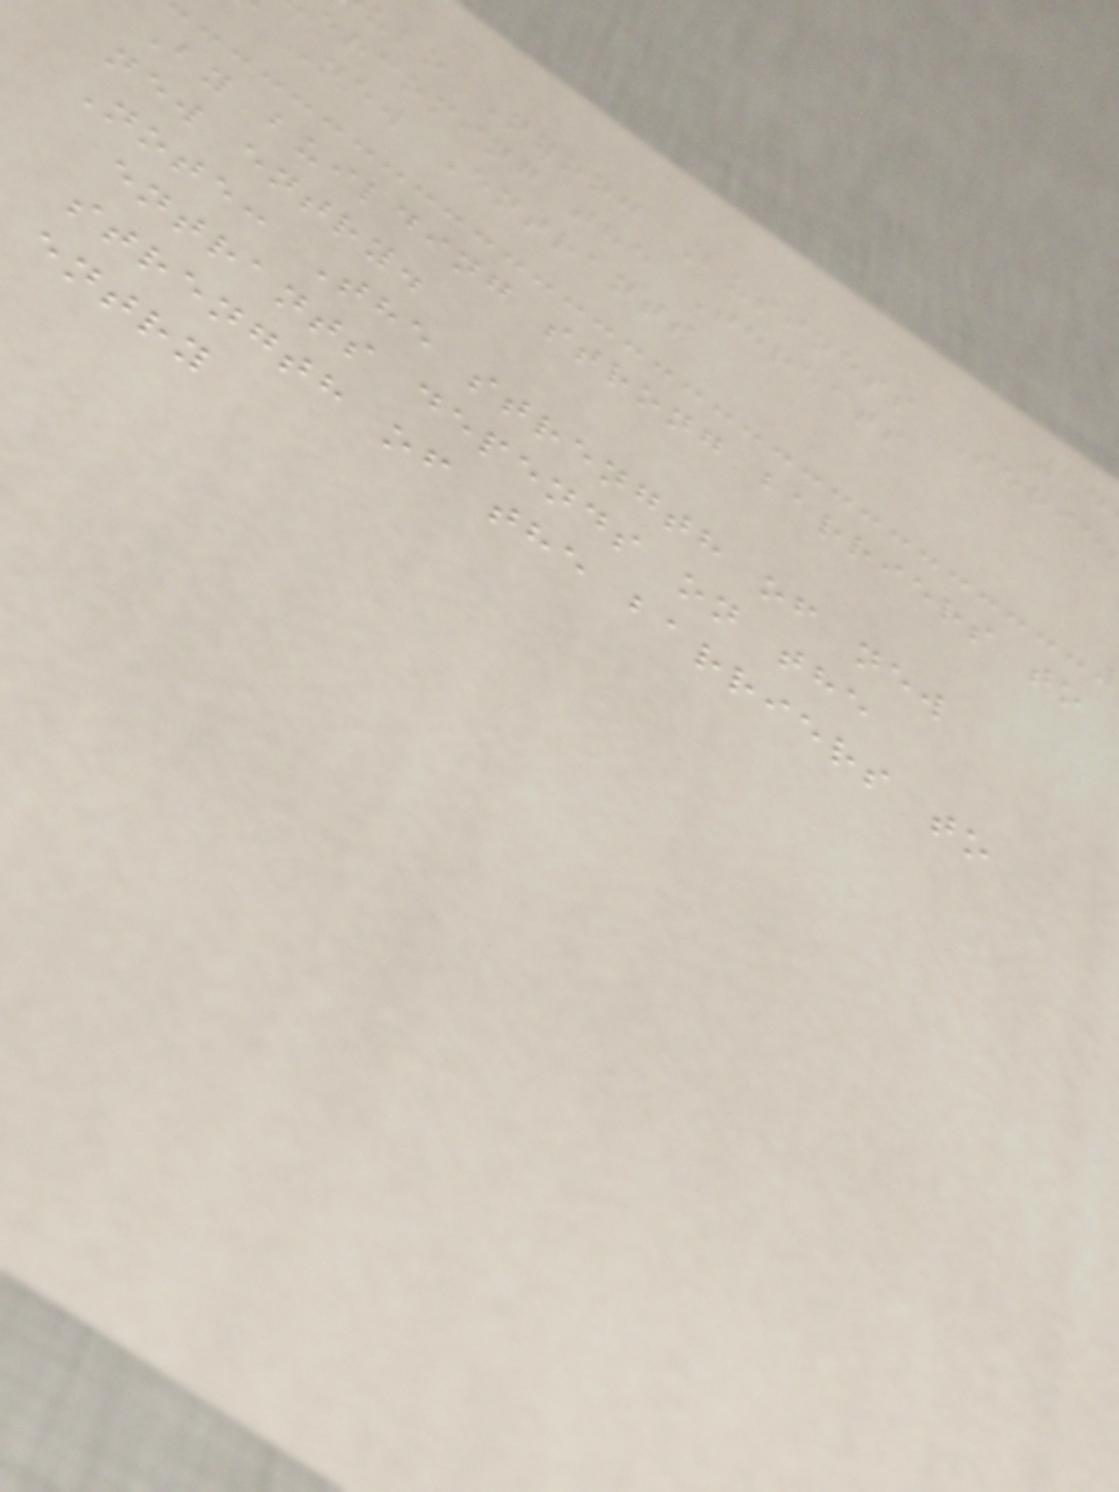uko Nyong Business Serie
ercoming the Threats
New Entrants
By building strong barriers to
new entry.
Note: The strength of new
entrants depends on the
strength of the barriers to
entry
